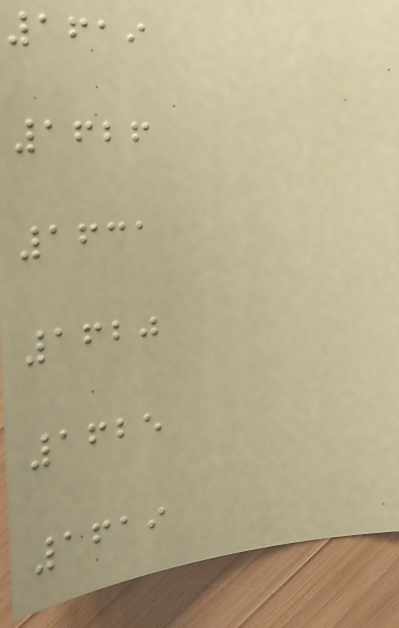1619
1626
1631
1620
1625
1619
